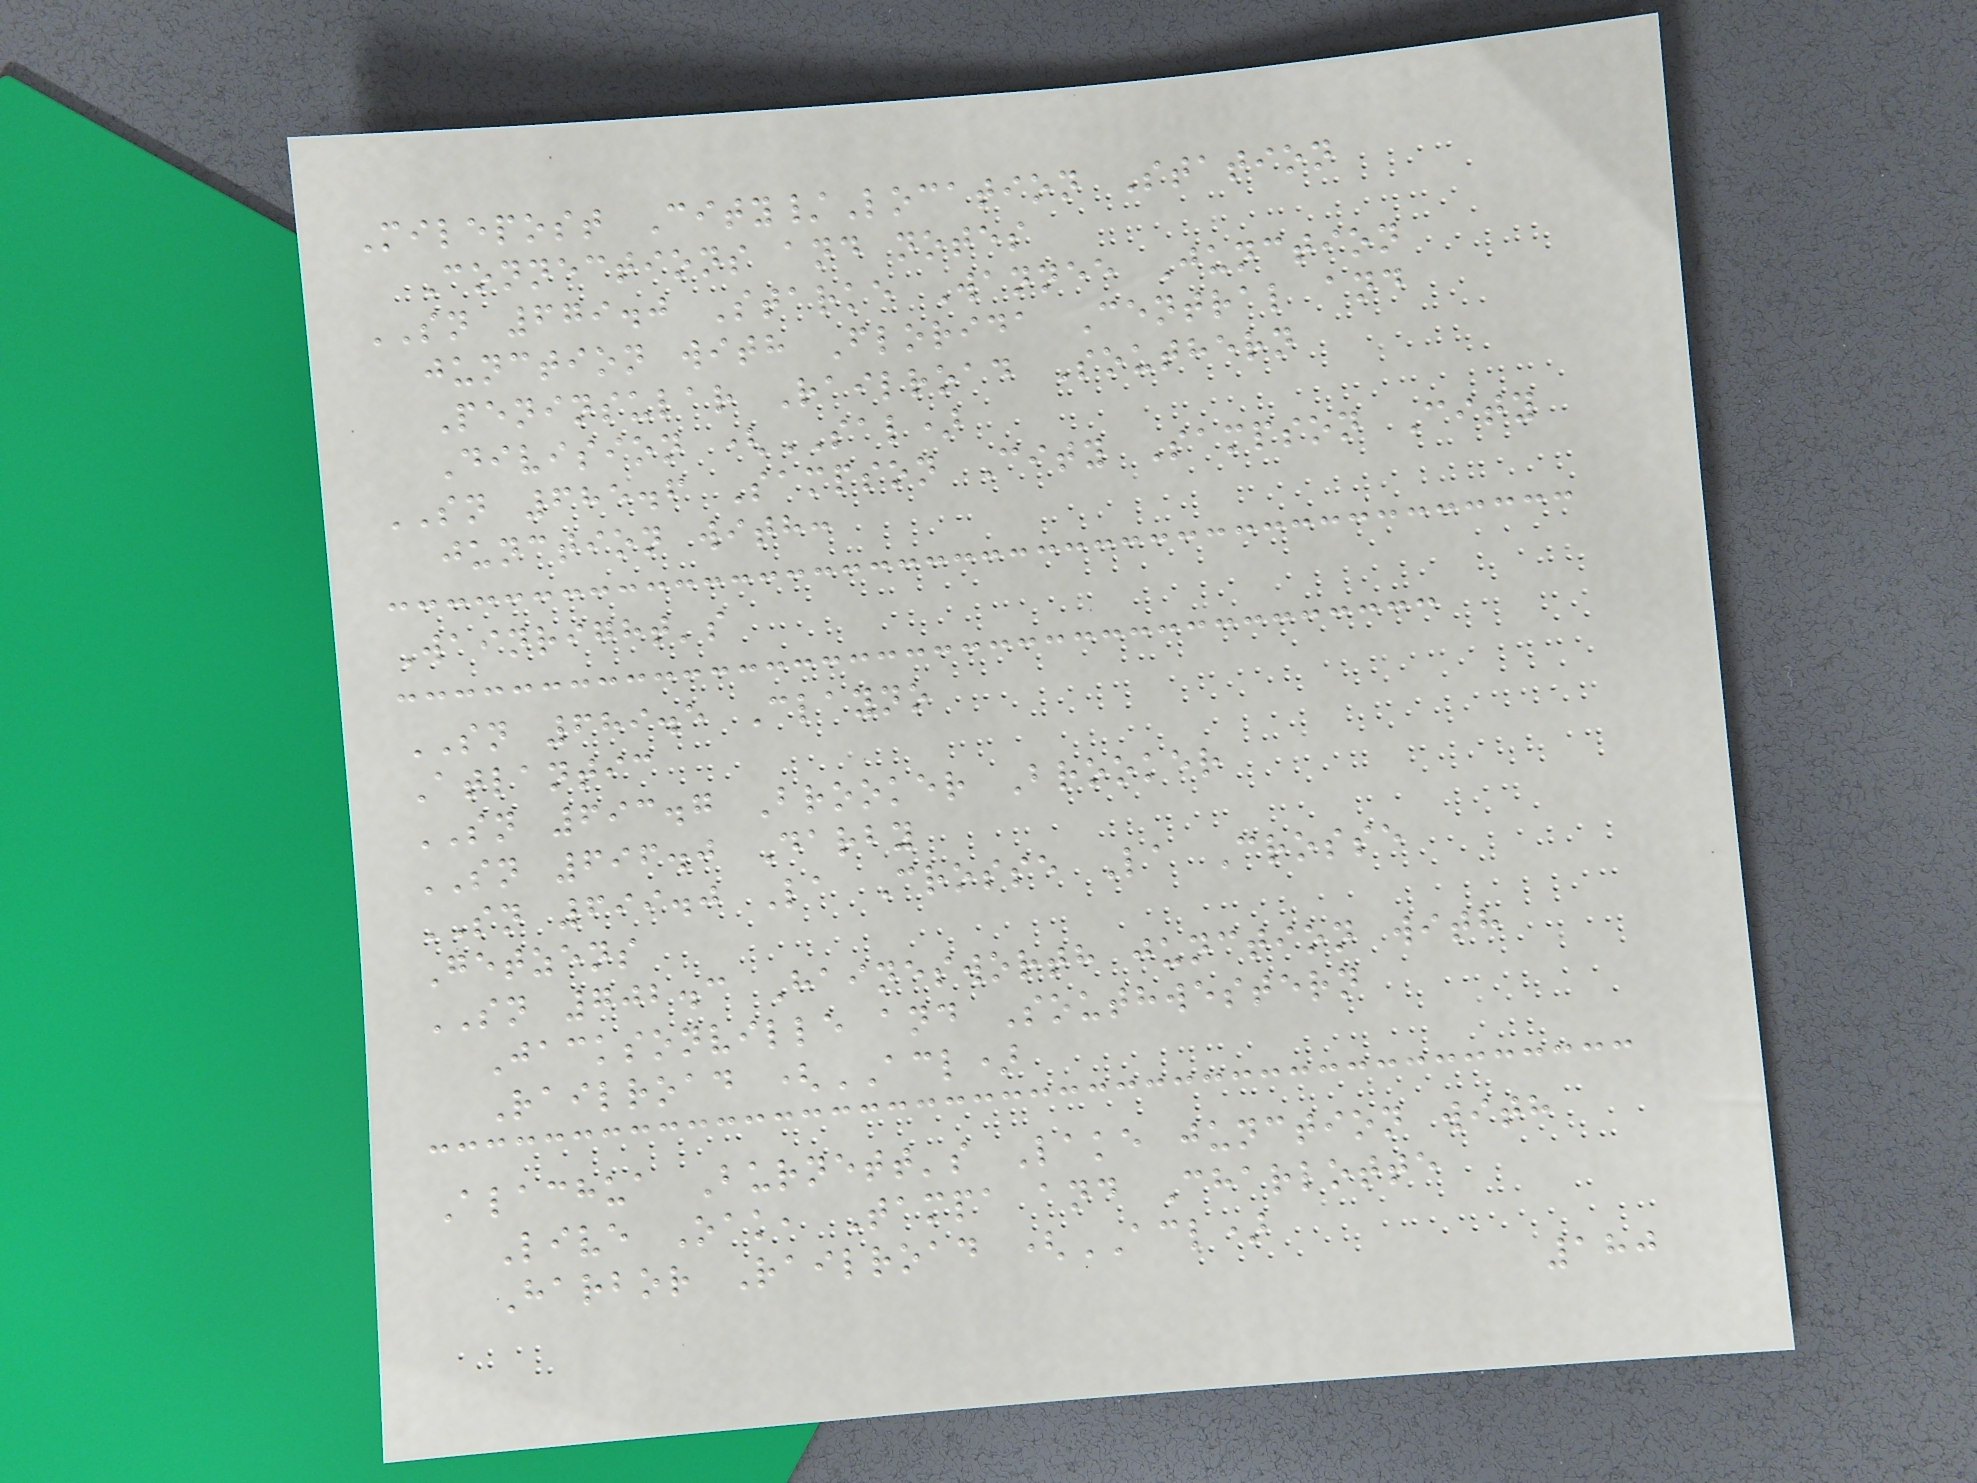Milepost City/Location Station
Connections and notes
SN 679.0 Starke Wannee Junction
junction with Florida Central and
Peninsular Railroad Southern
Division (SAL)
SN 685.6 Sampson City Sampson City
junction with:
Wainright's
SN 689.5 Clayno
Atlantic
SN 693.7 Brooker Brooker
SN 696.0 Darby
SN 699.0 La Crosse La Crosse
Getzens
SN 702.3 Hainesworth junction with
Jacksonville and Southwestern
Railroad (ACL)
Alachua Burnett's Lake junction with
Live Oak, Tampa and Charlotte
Harbor Railroad (ACL)
180
